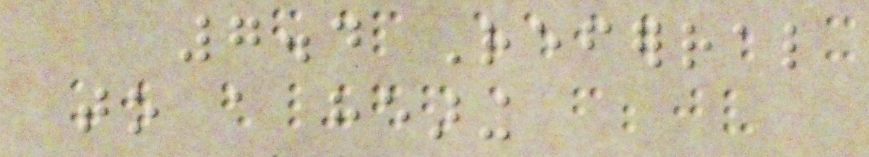7.4 Referral
to a hearing
